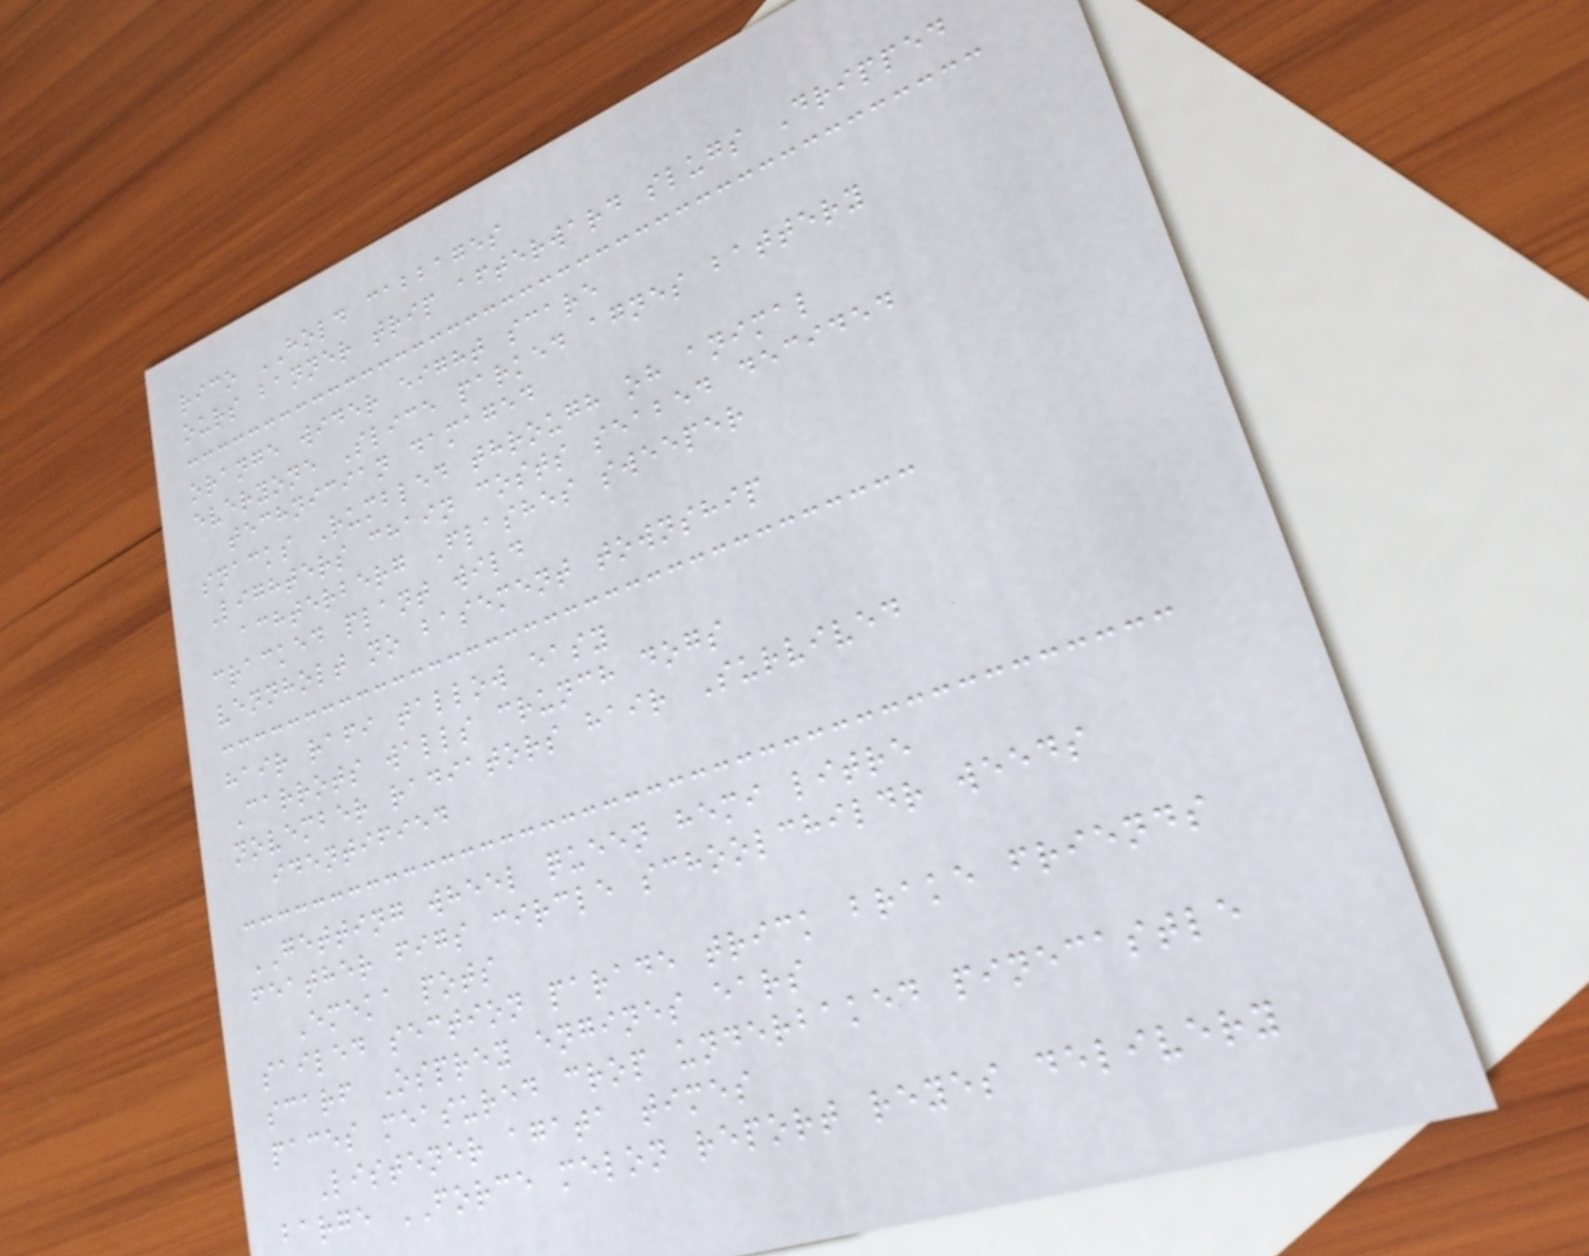rico HOLD cabbages
ours banner trip afterward slugs Dripped
orange wider eight scare
everyone Slice parked agnes battery
technician damaged
snacks Rumbled through oh animal
Lighters chain costs seabed decided
achterberg Flashes sweeper
cracked plant wild
vennholt no basement township
hair rafi tallow easy
Carrots walls crunch dogs
november radiators hair Survived
identified
GETTING wheel queen hemi litre
feather figs circle schoolchildr weeds
Emeka pots
sailed section parade trick brake friends
scarf Osprey engines ears
paces measured crop underbaked pinecastle
Listener agata times
barge FORCE melon report reyes delivery
